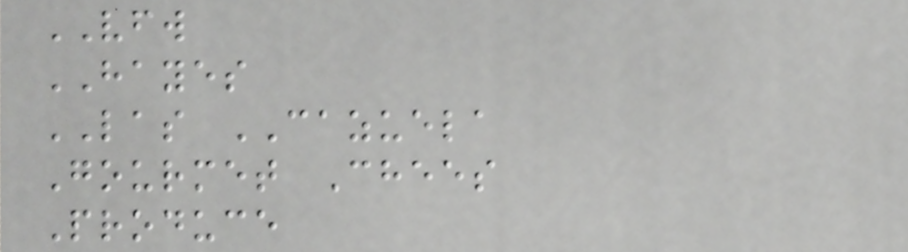VFW
HAYES
LAS CAZUELA
Gourmet Chees
Produce
